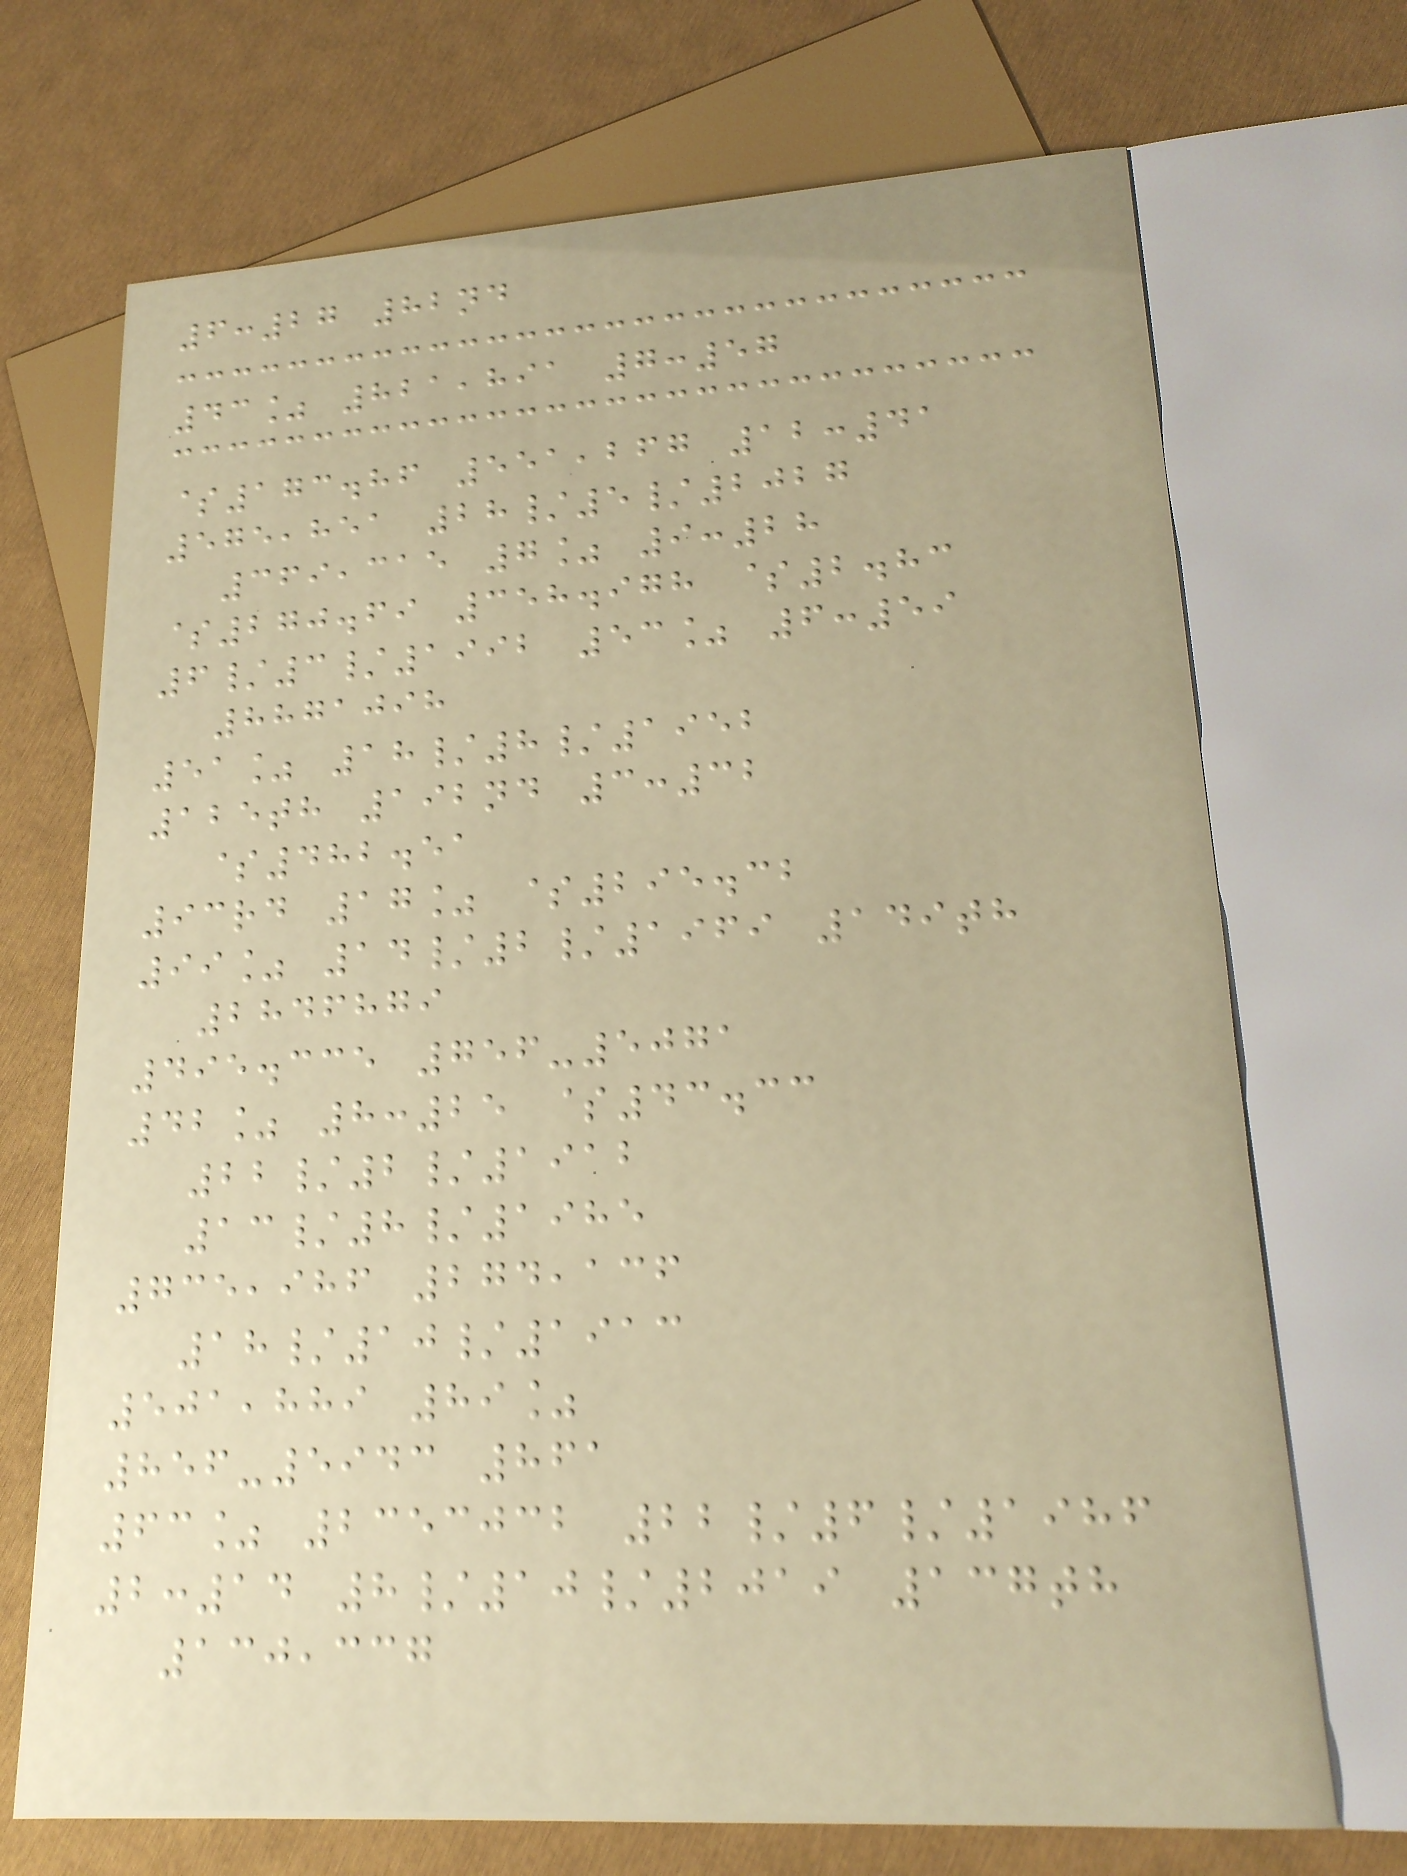6:27 82nd
43% 821,891 7:57
$173.86 551,267 12:41
575,851 28/5/2027
369,315 7% 9:28
$270.69 358.978 $2.83
6/3/1992 53% 6:59
8871098
51% 18/8/1952
125th 192nd 3:32
$482.51
93rd 17% $295.32
99% 14/2/1969 149th
2846879
495.335 756-5071
42% 8:25 $43.33
22/2/1912
13/8/1985
735,986 274,136
18/10/1913
501,889 89%
856-5943 861
63% 2353032 22/6/1986
2:14 8/10/2019 137th
130,337
